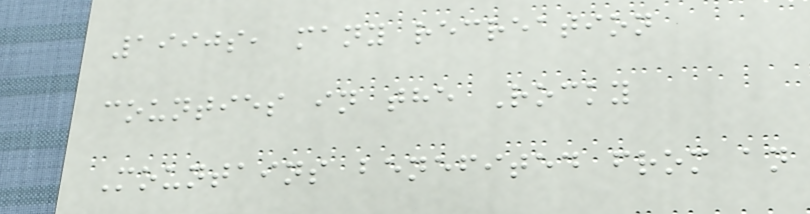1990s, many recreation
counties in the Rocky
Mountains benefited from an
